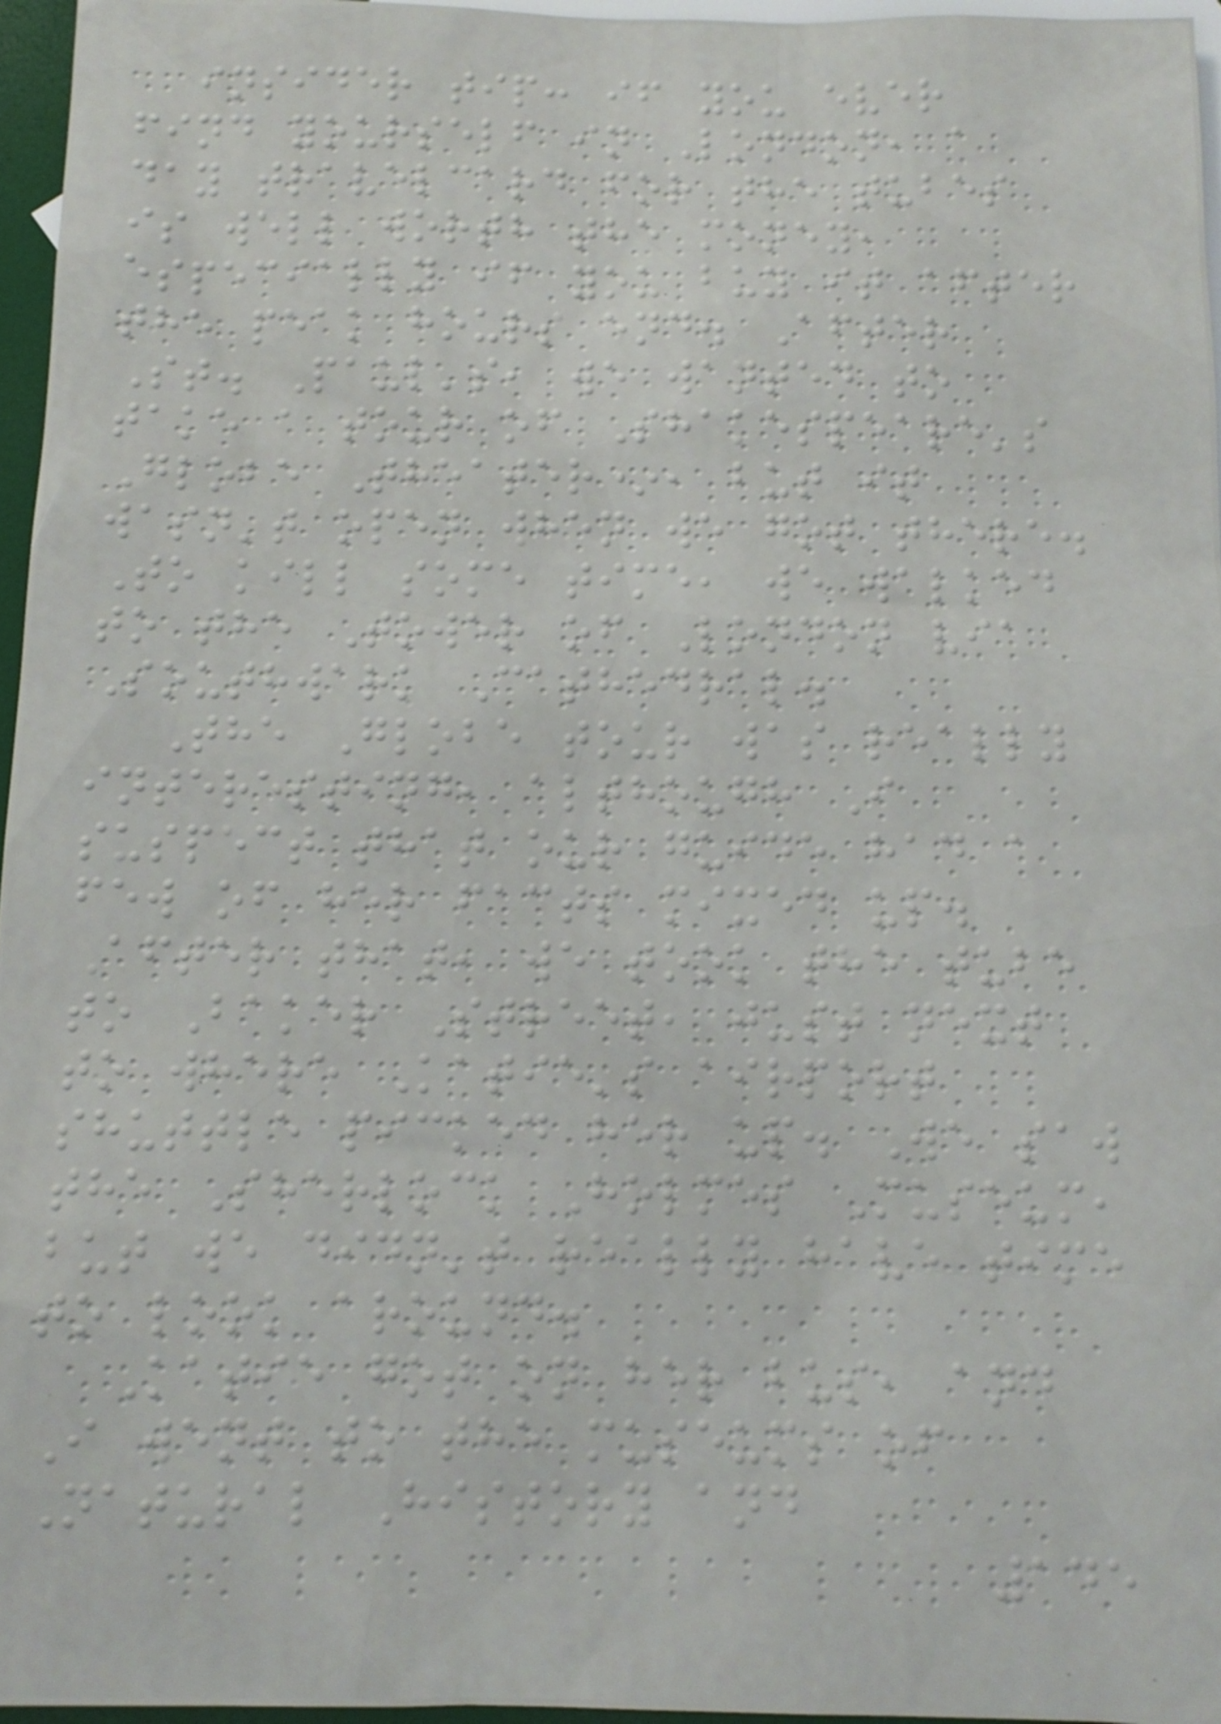insider tip: if you ever
find yourself in London, a
day travelcard for the tubes
is well worth the money,
especially if you buy it after
the peak hours end. After
St. Paul's, we wanted to
take a tour of Shakespeare's
Globe Theater*, but it
wasn't open when we got there.
To kill some time, we walked
to the Tower of London via
Southwark Cathedral.
The Globe tour was really
interesting, although I
suspect that our guide had a
few of her facts mixed up.
After that, we took the tube
to Baker Street, just next
to where Katie's airport
shuttle picked her up. We saw
the Sherlock Holmes Museum,
but we didn't really have time
to look around.
Katie got on her bus, and
I went to the museums of
Natural History and
145
